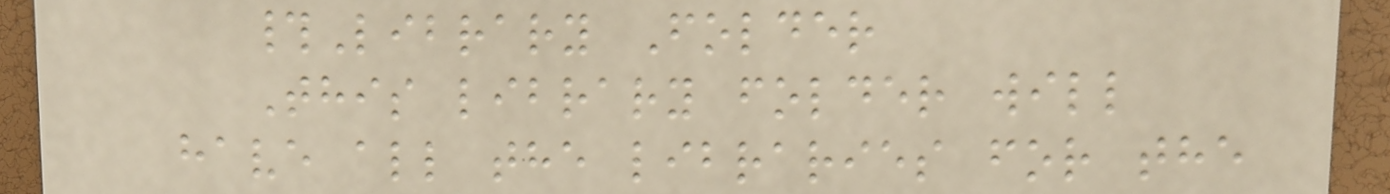#Library Folder
This library folder will
have all the libraries for the
